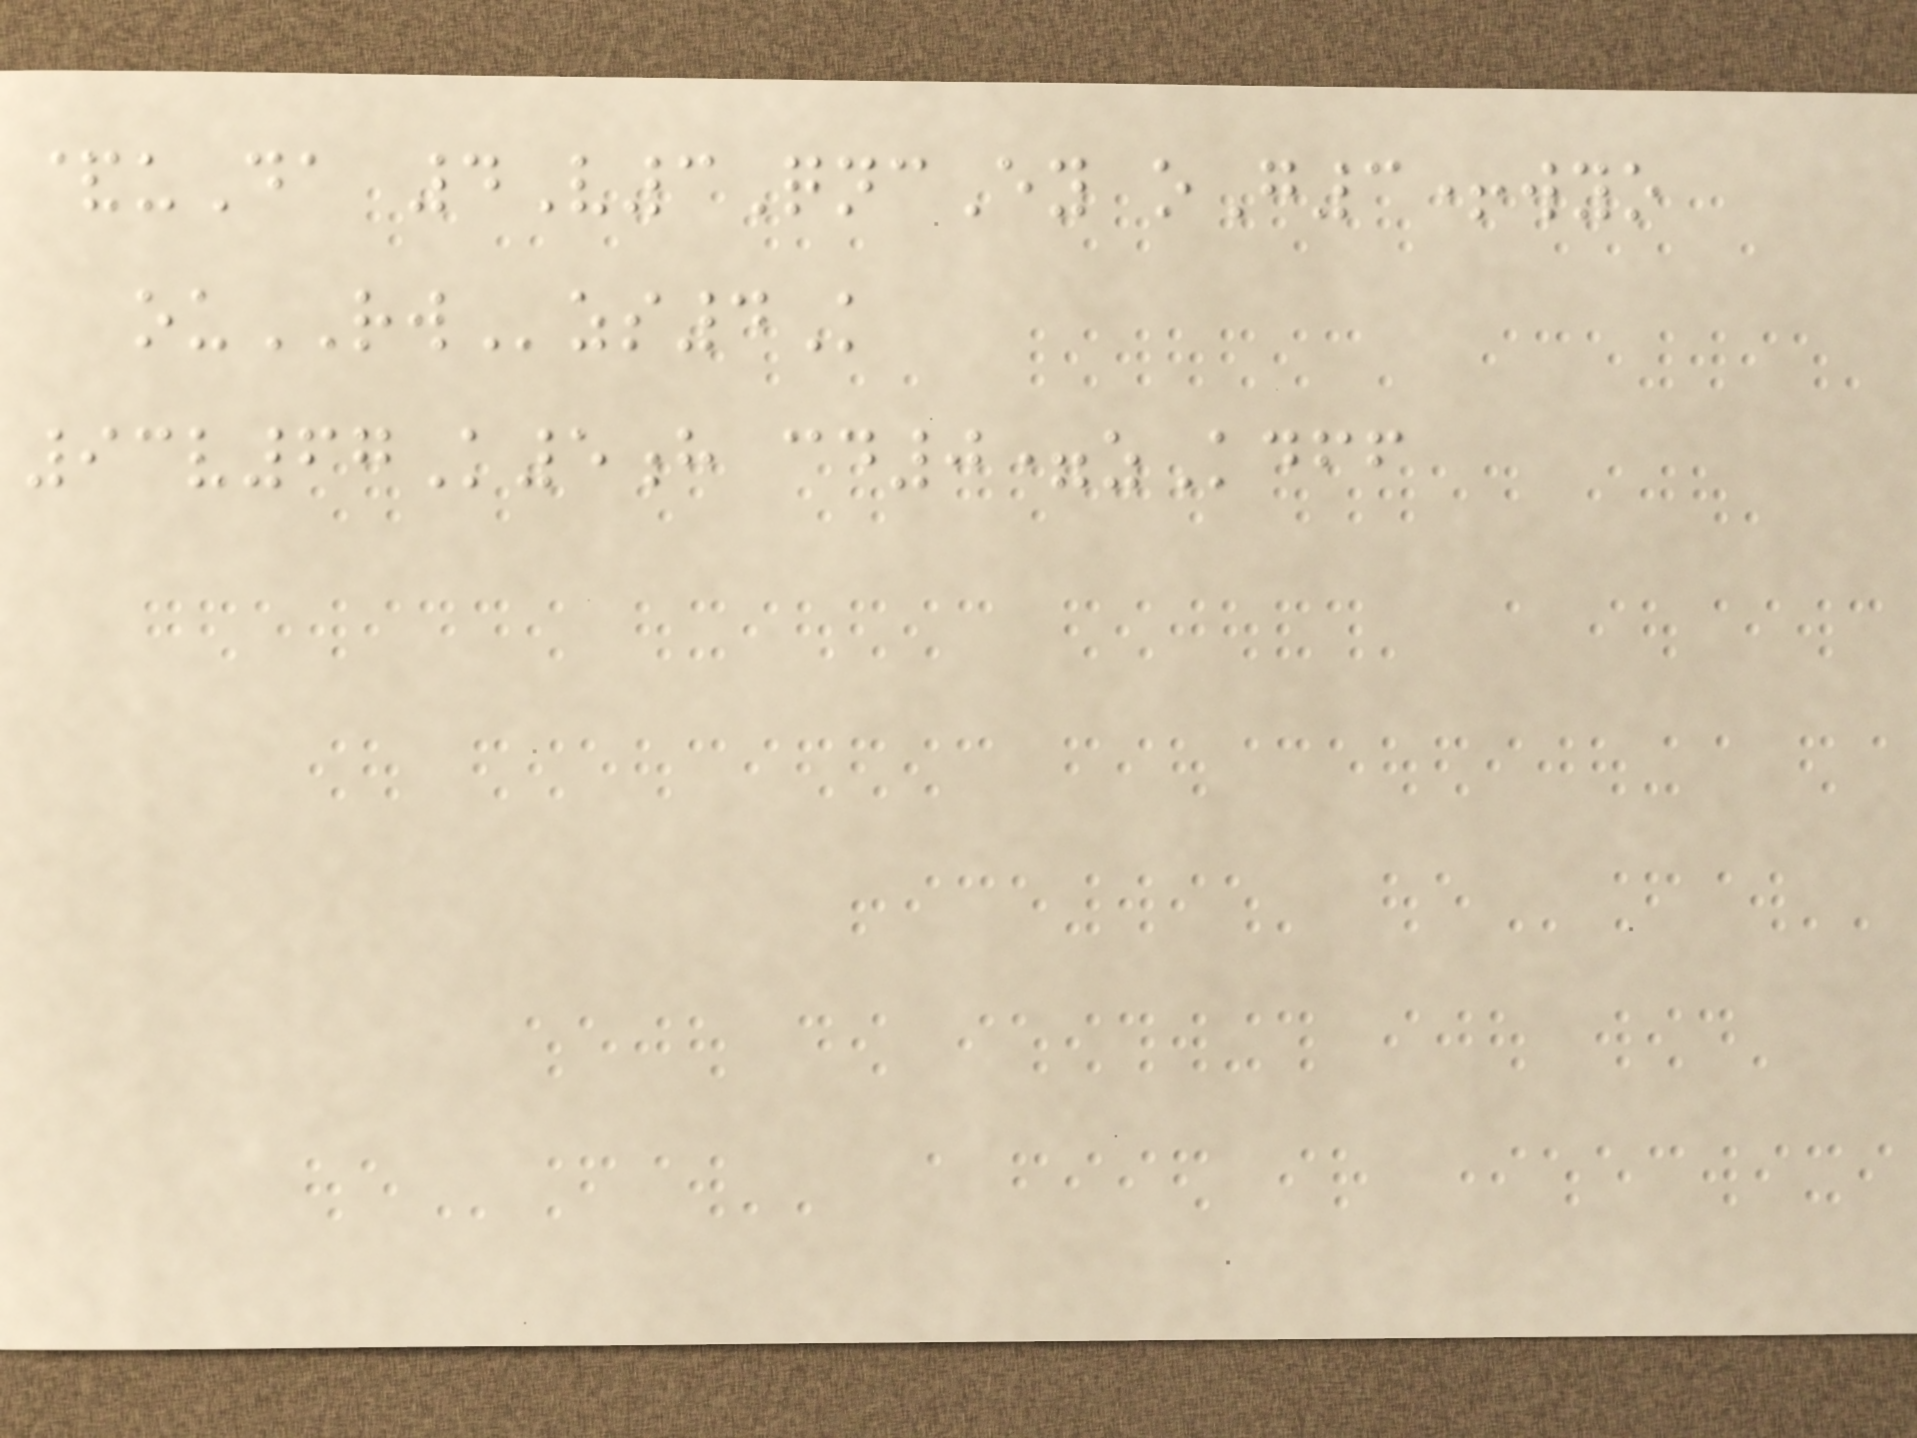&uDa 4V3QncEy oG3+wyo
ouRWzs4K
93v67K5h cd0=zKdff
